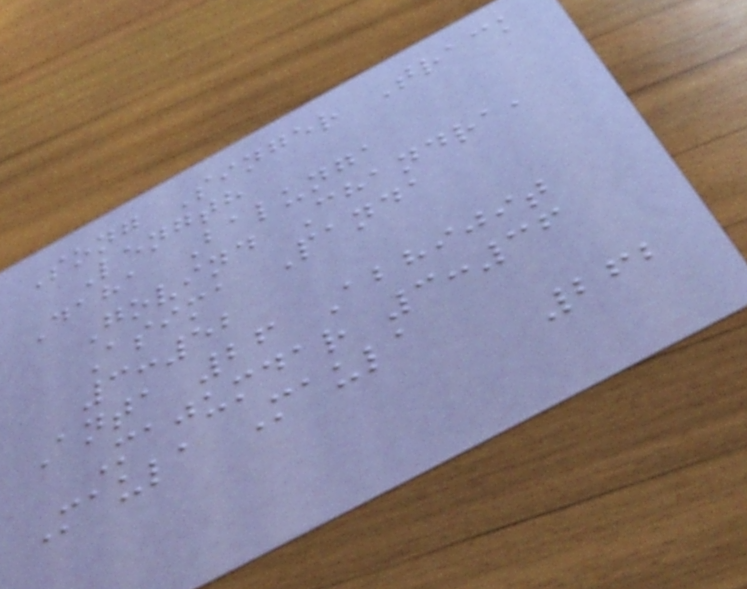Song Singer Track
Length
Daha Balunga
Govind Chandra,
Asima Panda
3:52
Anta 26 Abhijit
Majumdar 3:36
Maula Maula
262
